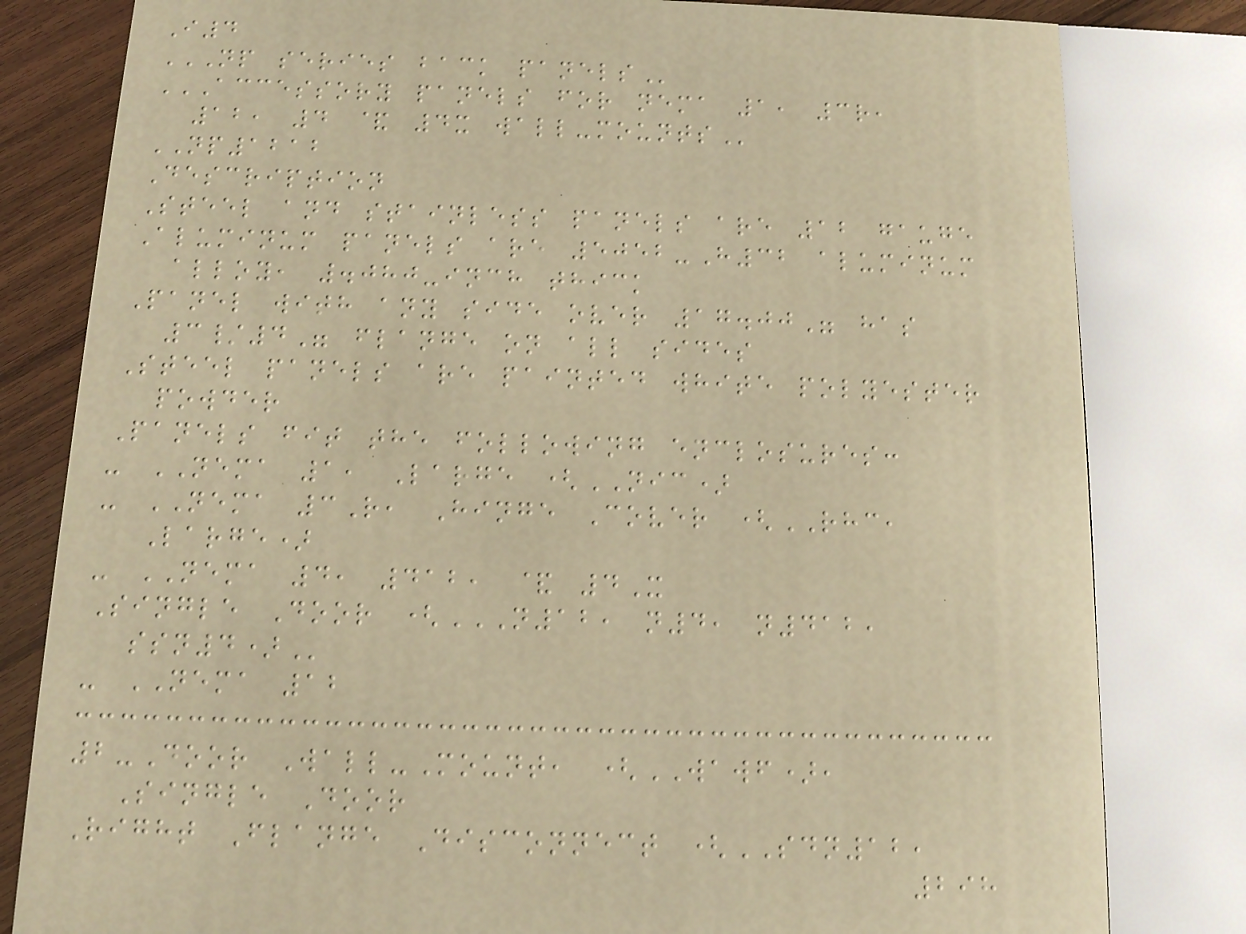I4
NP SERIES BACK PANELS
ACCESSORY PANELS FOR NEMA 1, 3R,
12, 4 & 4X WALL-MOUNTS
NP1212
Description
Steel and stainless panels are 12 gauge
Aluminum panels are 5052-H32 aluminum
alloy, .080-inch thick
Panel with any side over 17.00" has
3/4" flange on all sides
Steel panels are painted white polyester
powder
Panels fit the following enclosures:
- NEMA 1, Large (NIC)
- NEMA 3R, Hinge Cover (RHC,
Large)
- NEMA 4, 412, & 4X
Single Door (N12, N4, N412,
SSN4)
- NEMA 12
2-Door Wall-Mount, (WAWF),
Single Door
Right Flange Disconnect (SDN12,
298
